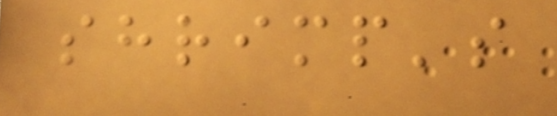shrimp's
